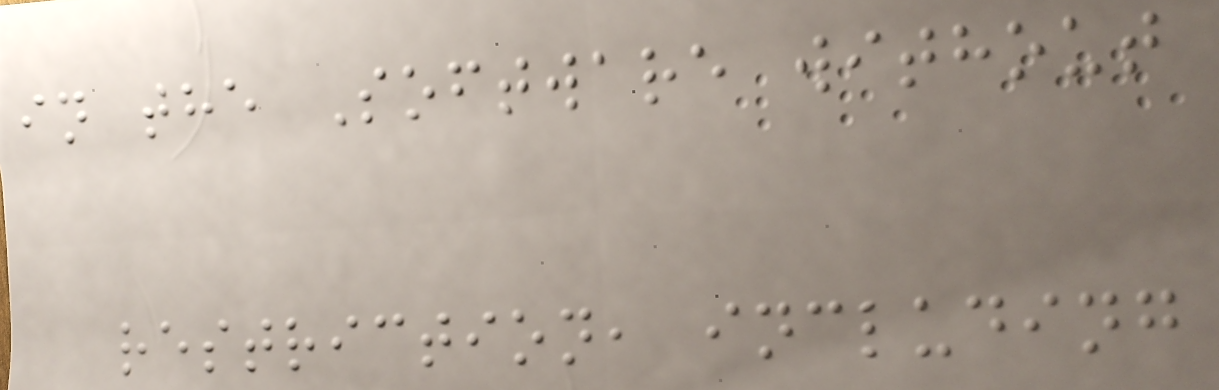in the Software without
restriction, including
